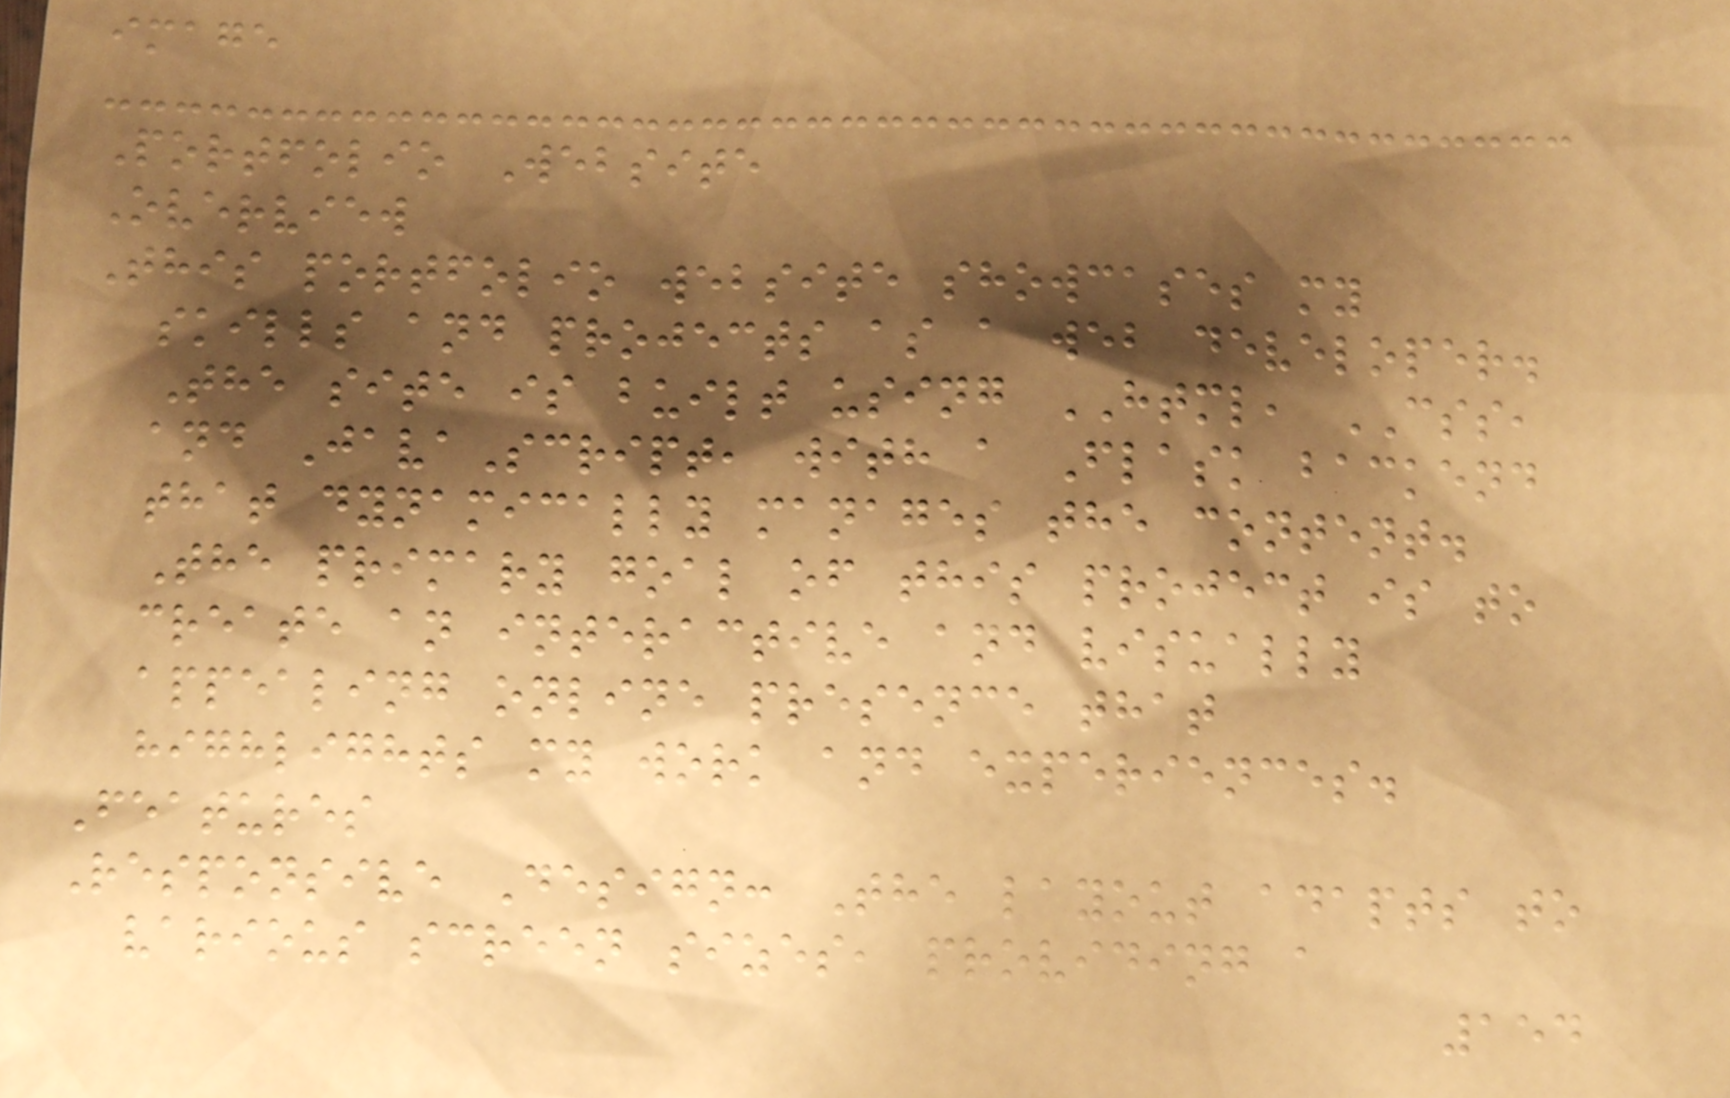image
Portfolio Website
Overview
This portfolio website showcases my
skills and projects as a web developer.
The site is built using HTML, CSS,
and JavaScript, with a Flask backend
that dynamically manages the content.
The primary goal of this project is to
create an interactive and visually
appealing online presence that
highlights my work and experiences.
Features
Responsive Design: The layout adapts to
various screen sizes, providing a
154
